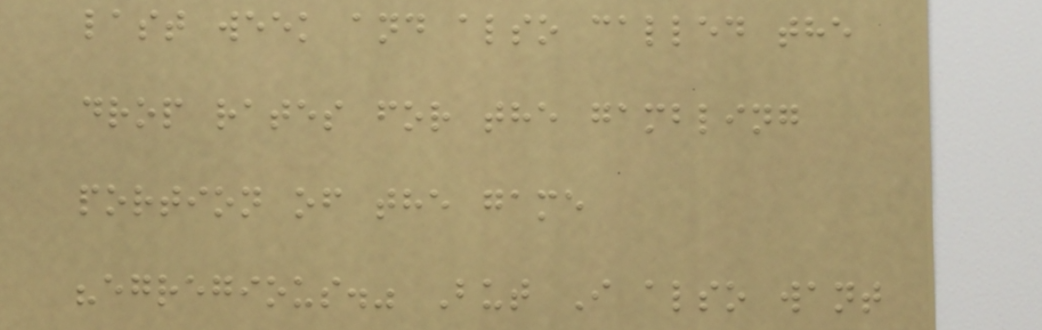last week and also called the
drop rates for the gambling
portion of the game
"egregious." But I also want
